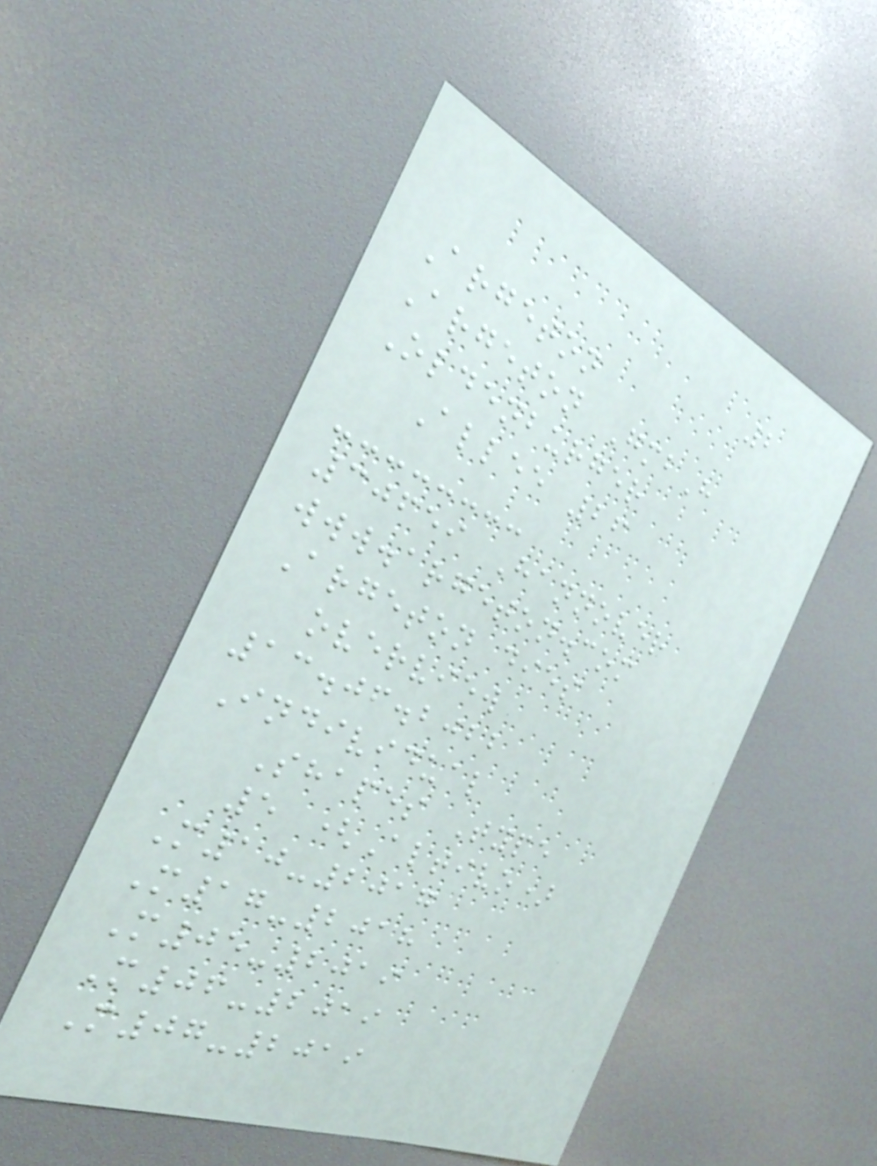2
Argeton
Argeton GmbH
Oldenburger
Allee 26
30659 Hannover
www.argeton.com
Argeton dies
overview
13.06.2022
Individual
Shapes Type
5 (Altivo)
M10-2017
M17-2018
M05-2019
M06-2019
M07-2019
